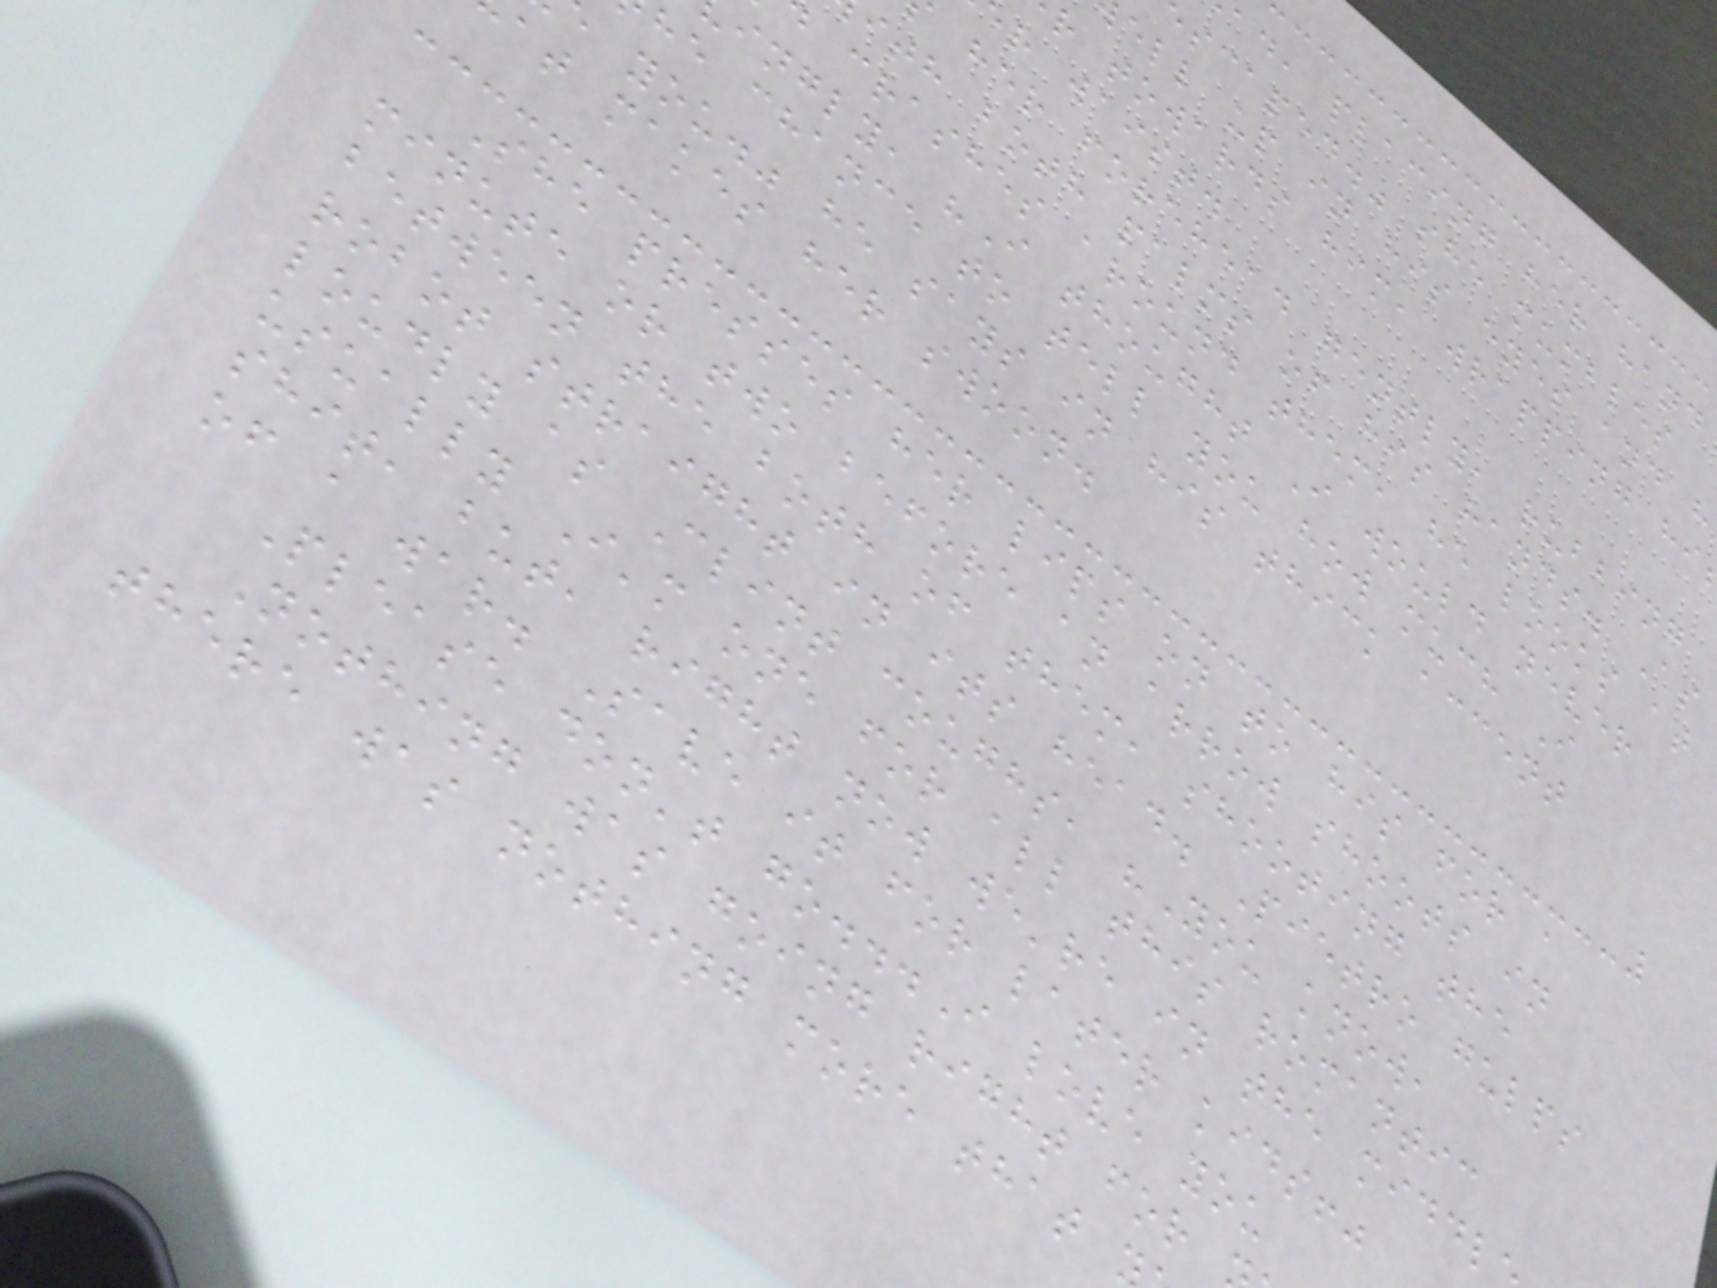ad, placing her hand
scaped." she mumbles
ell up in his eyes and h
r towards him, wrapping hi
r waist.
her forehead gently, rubbing
ith both palms of his hands. As
crashes around them, he looks at
ingly, "I thought I would never
he chance to tell you how much I
you." he says in his thick accent
at makes her swoon.
She presses her lips on to his for a
minute or two before an arrow shoots in
between the both of them, shooting the
robot straight in its head. Pietro gulps
loudly as Clint coughs, "You know,
usually I'm one for all this romantic
shit, but, right now we're in the middl
of a war. Save it for later kids!"
Please don't go...I love you
Nothing was going right for
there was nothing more that
